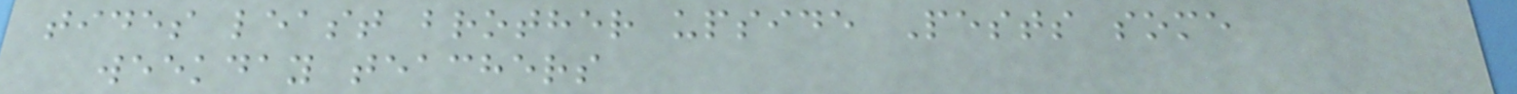tides least brother upside Pests some
weekday teachers
